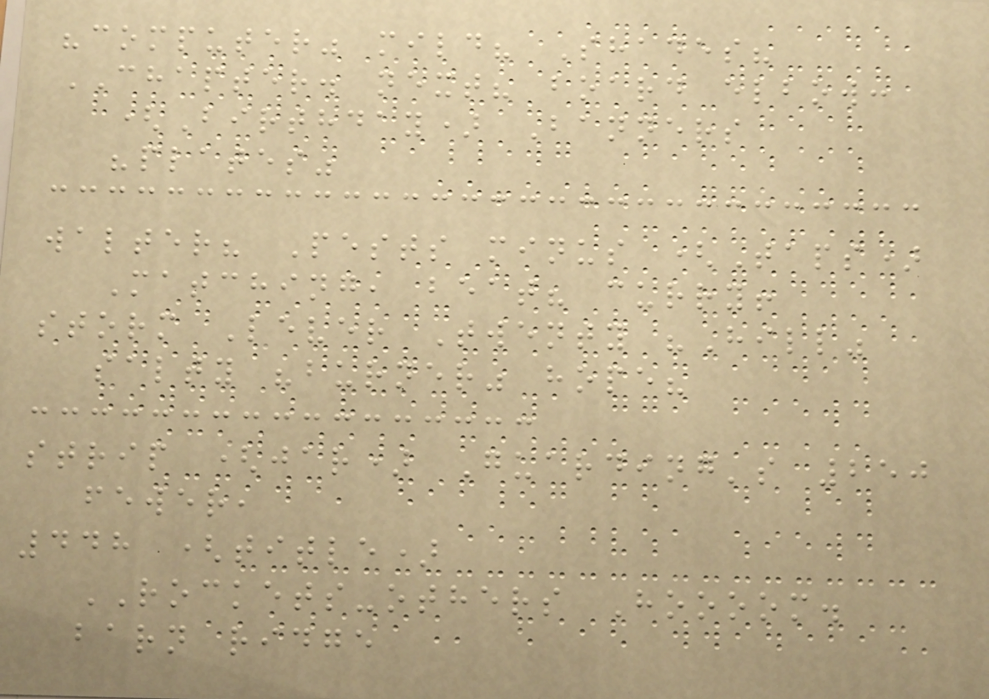"computer" mild? Shades?
CHAPTER. next? board elbow:
(Birthday) Banners
"plates"
walter? Pests minus (Taps)
Matching, beat? curry!
storm Lever Twenty "Hill"
salty "burner" hope?
strip (jar) Guarding's 250
fewer,
448 (title)
ROCKETS-others Hoooom.
barn ridge
